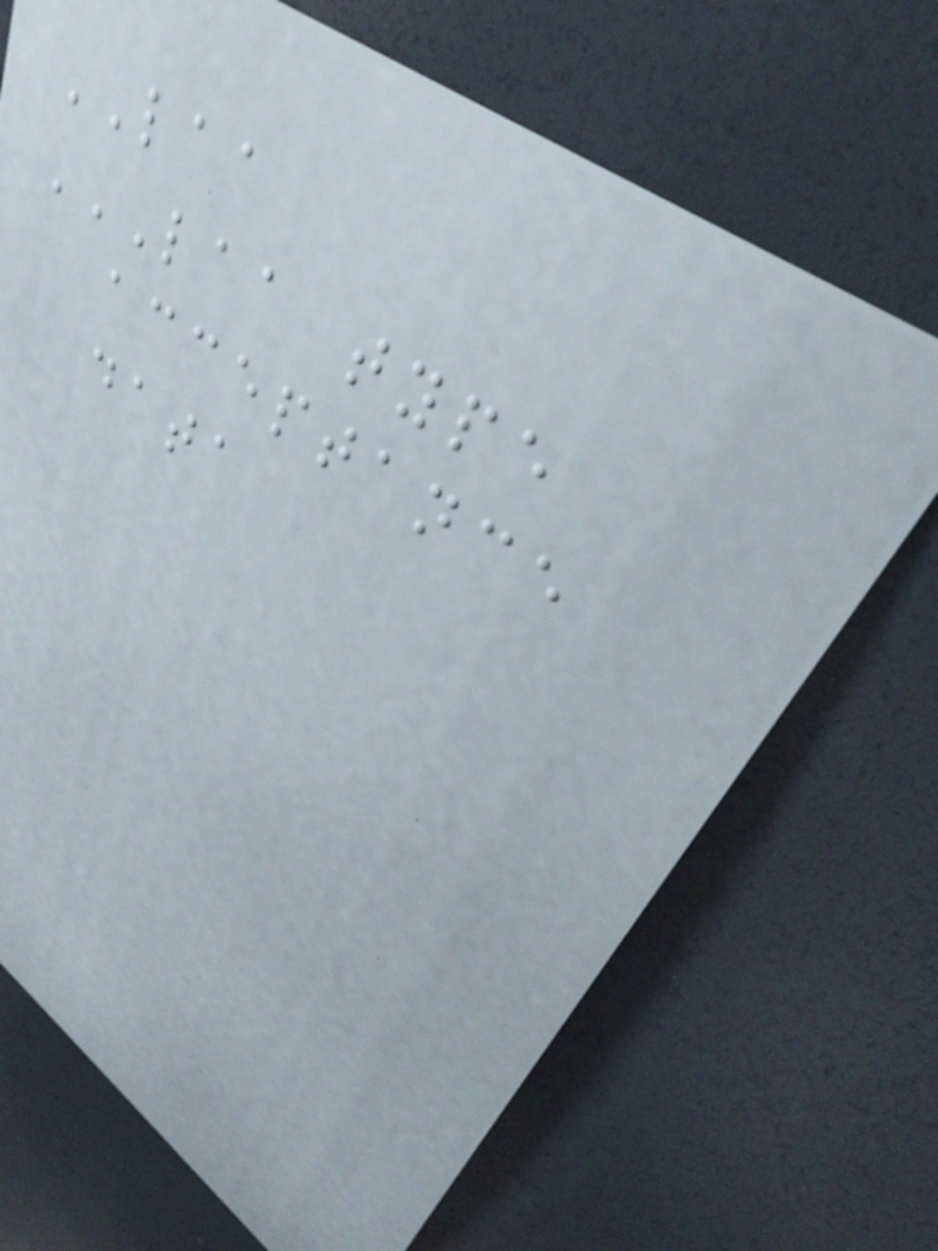LAA
LAA TYPE
ACCEPTANCE
DATA
